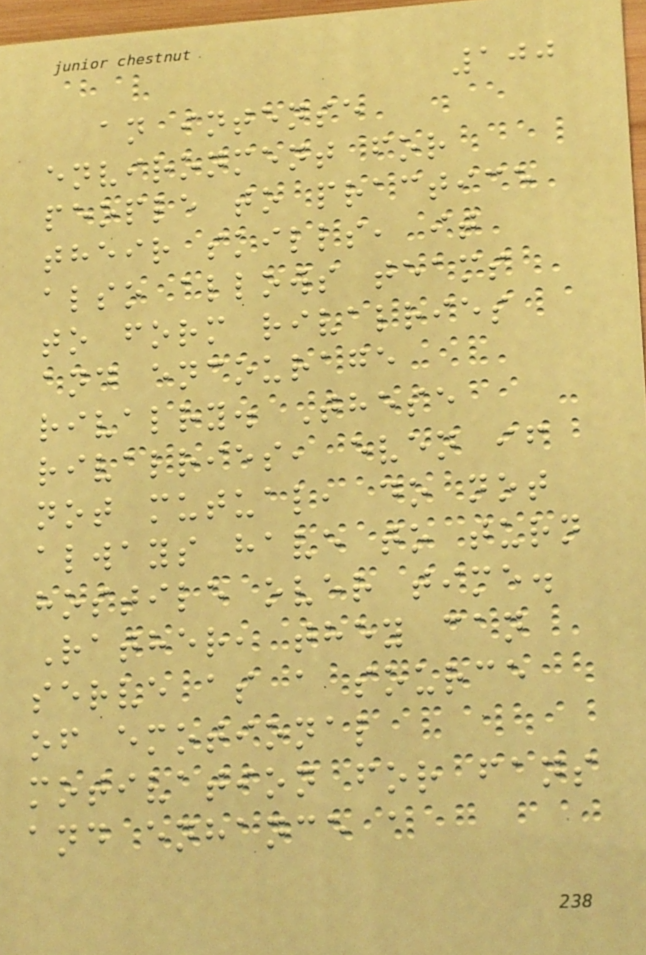100
an intense
environment for
people to practice
their skills, it
also allows teams
to form rivalries
and encourage
rivalry. These
rivalries, even if
not mutual, do not
always have to turn
hostile over time.
Rather, they can
serve as a source
of emotional
motivation for fans
and enhance a
